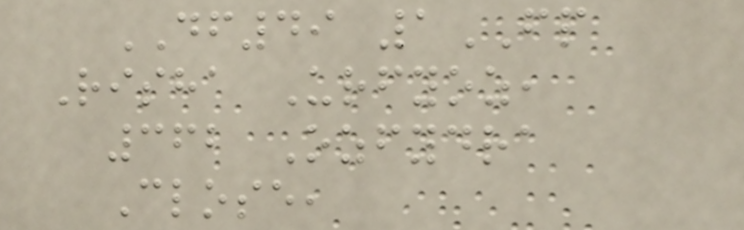DF49 1FP
Risha Urfyoz,
362 Ozfydra
Close,
